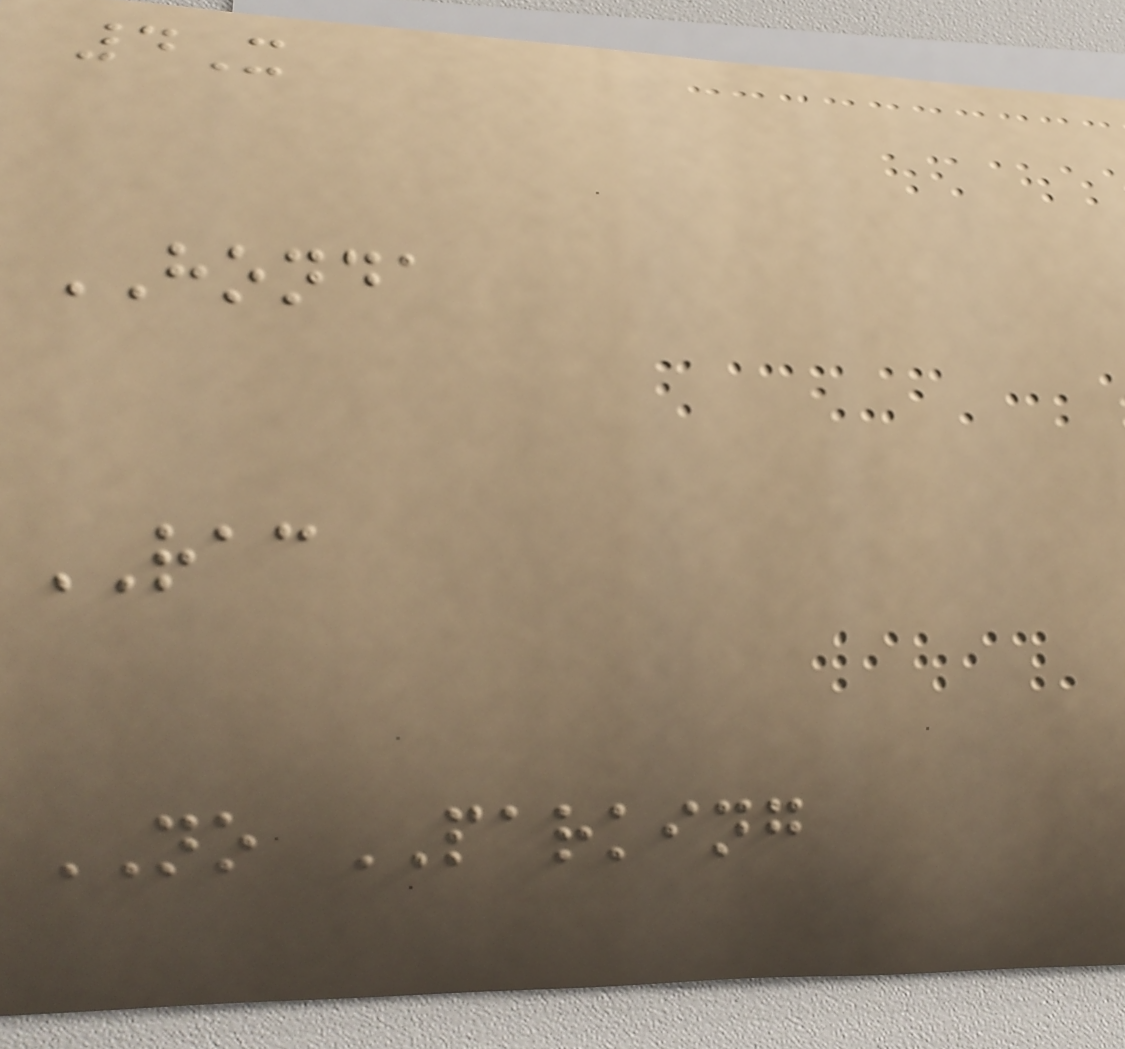4X
HONDA
RAC
NO PARKING
